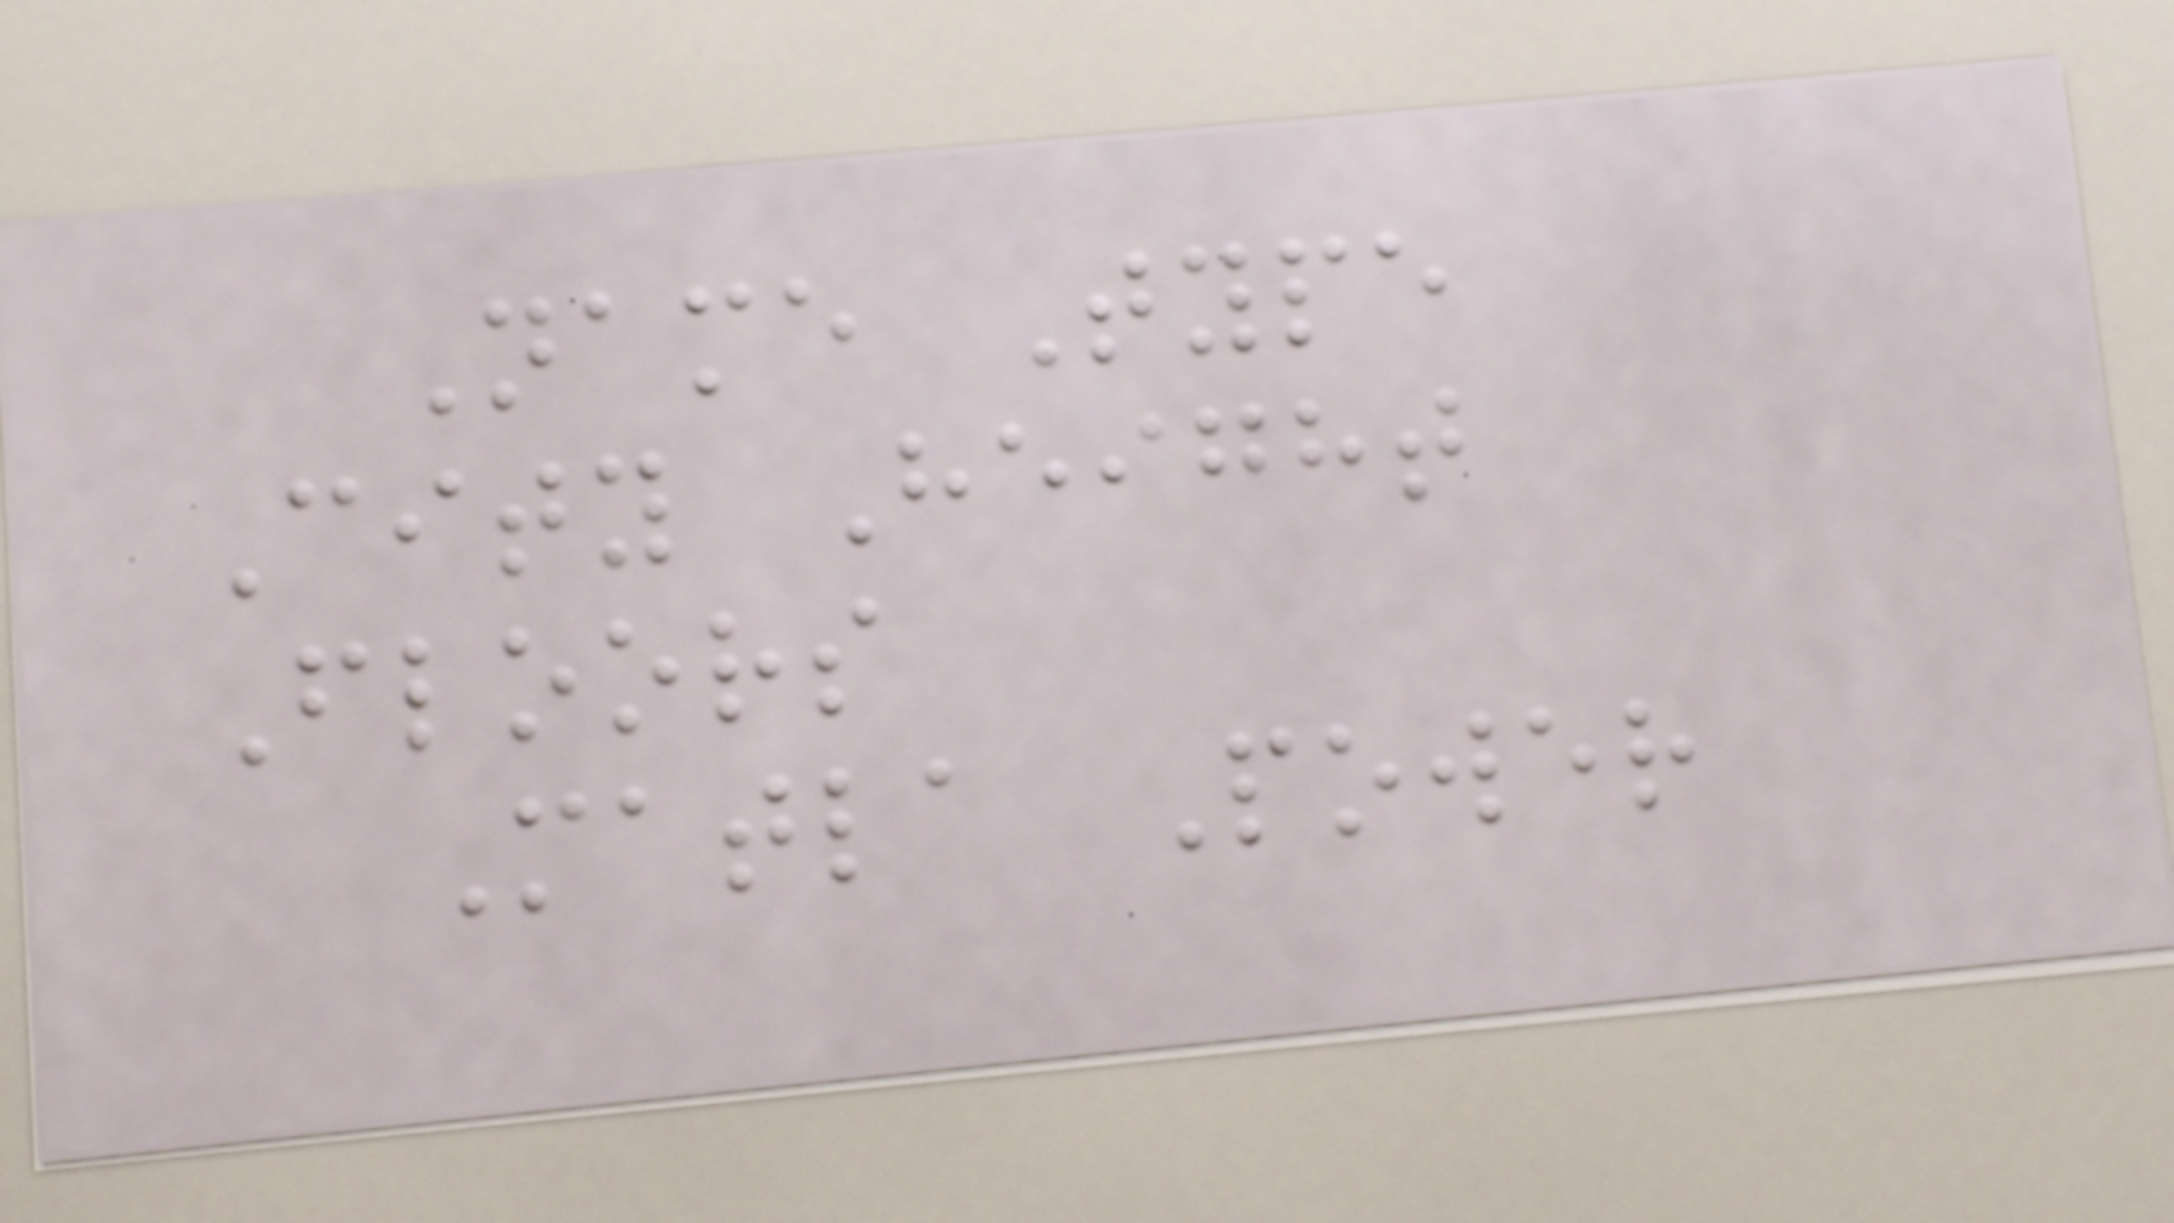Name Type
City Height
Floors
Matla Power
